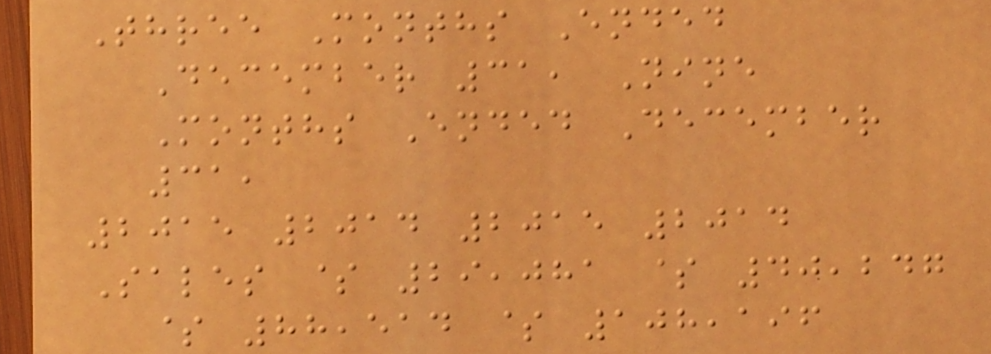Three Months Ended
December 31, Nine
Months Ended December
31,
2015 2014 2015 2014
Sales $ 29,081 $ 40,247
$ 88,514 $ 108,196
